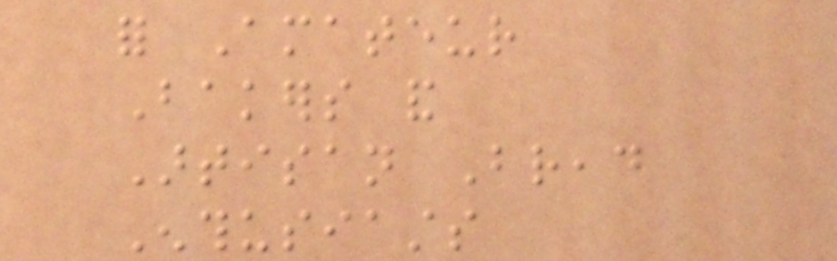for Amateur
Bakers and
Artisan Bread
Enthusiasts
